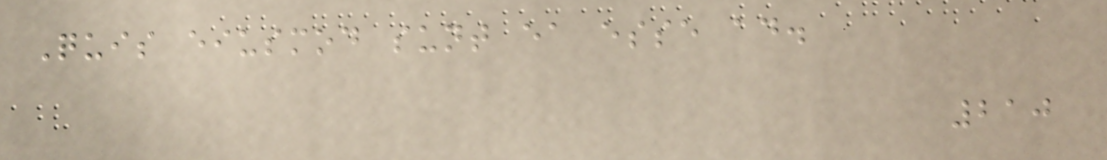Quis eiusmod sunt ea esse ad.
210
